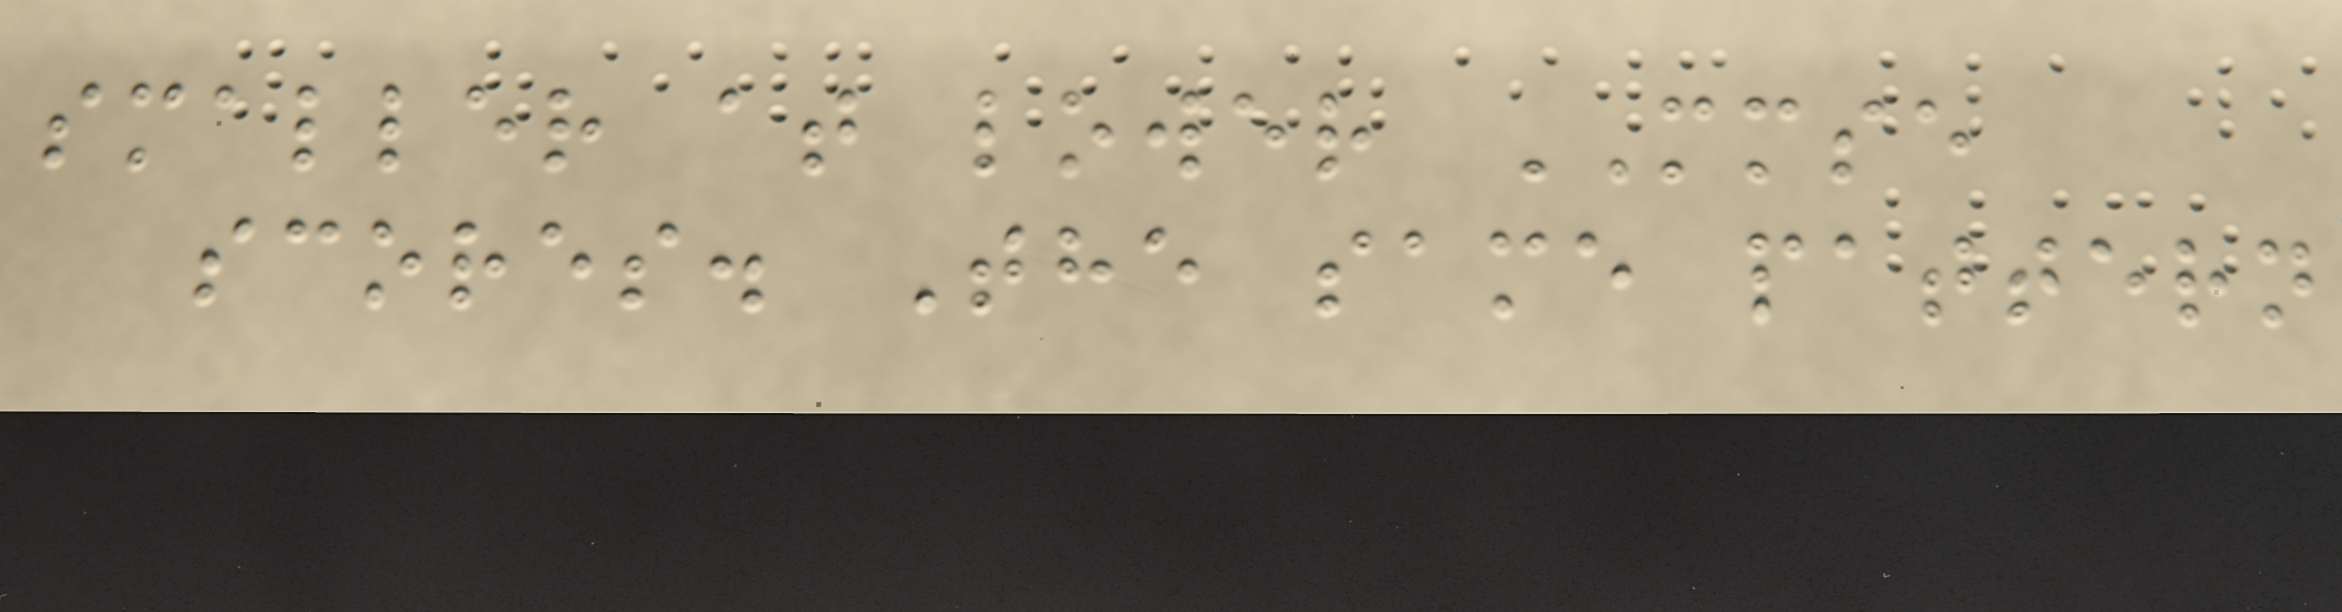smaller at lower MMSE
scores. The same pattern
